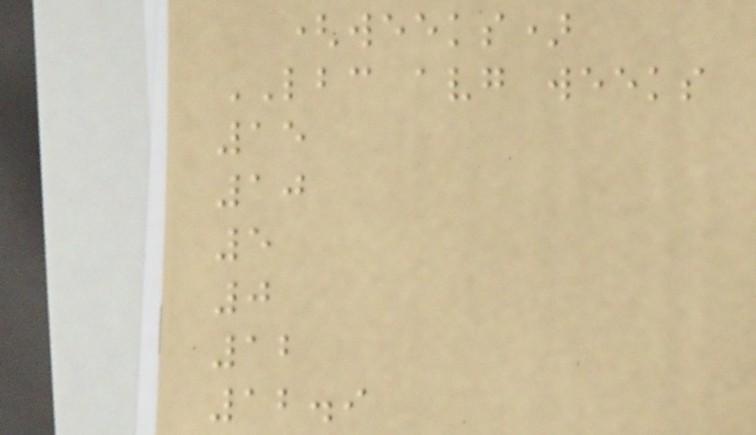(weeks)
LBC avg weeks
15
10
5
0
12
12.9
